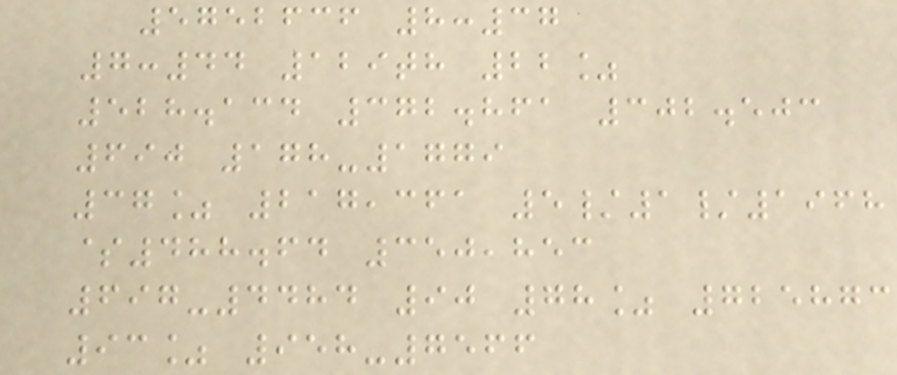5752636 8:37
7:44 129th 22%
528.134 372.861 302.503
690 178-1779
37% 217,361 5/1/1968
$488.64 350,853
697-4484 90 78% 725873
93% 958-7566
